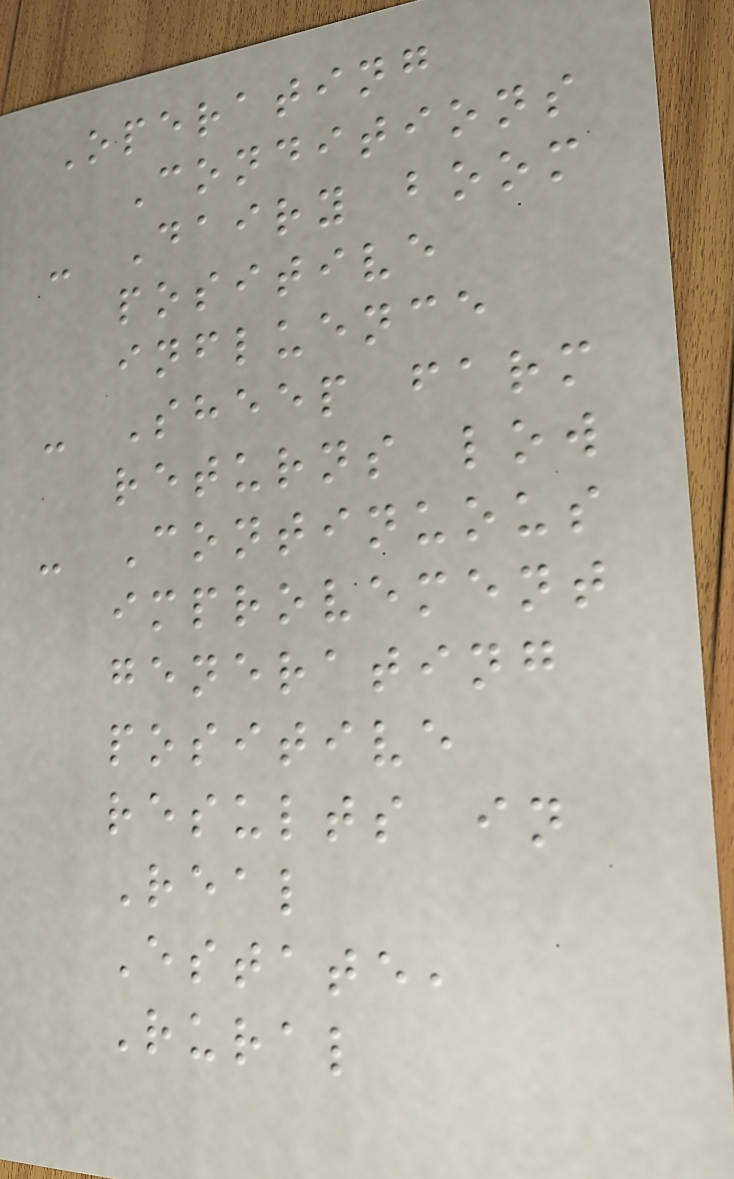Operating
Conditions
- Dairy boom
positive
influence
- Sheep farm
returns low
- Continuous
improvement
generating
positive
results in
Real
Estate,
Rural
